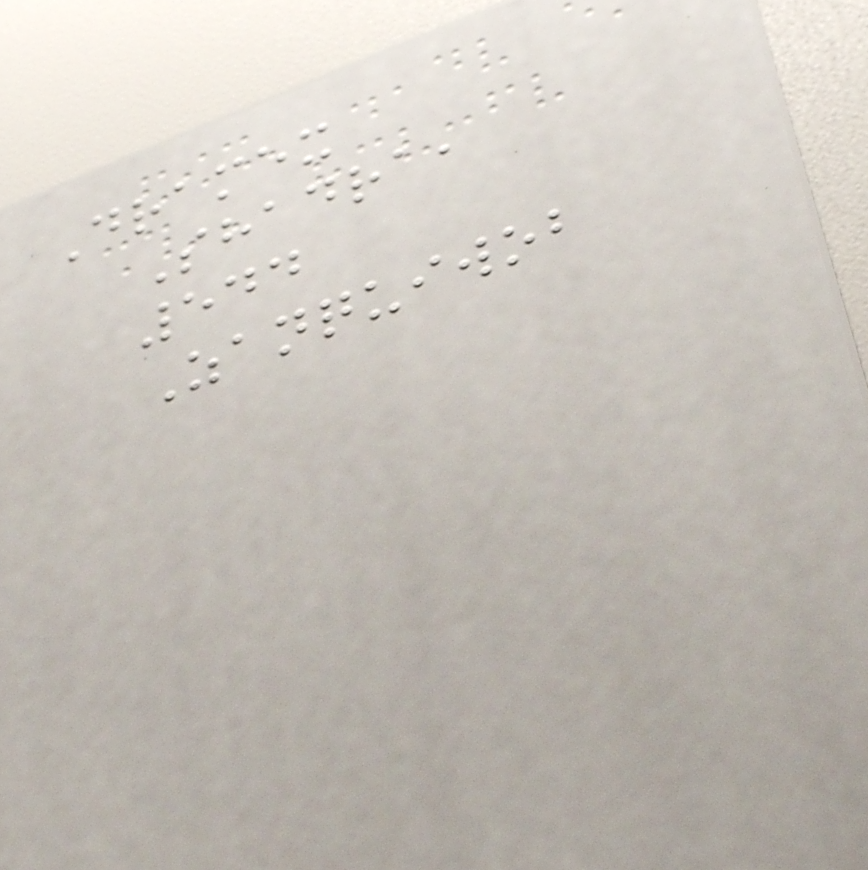Dramex
Shadra,
544
Zanquiwob
